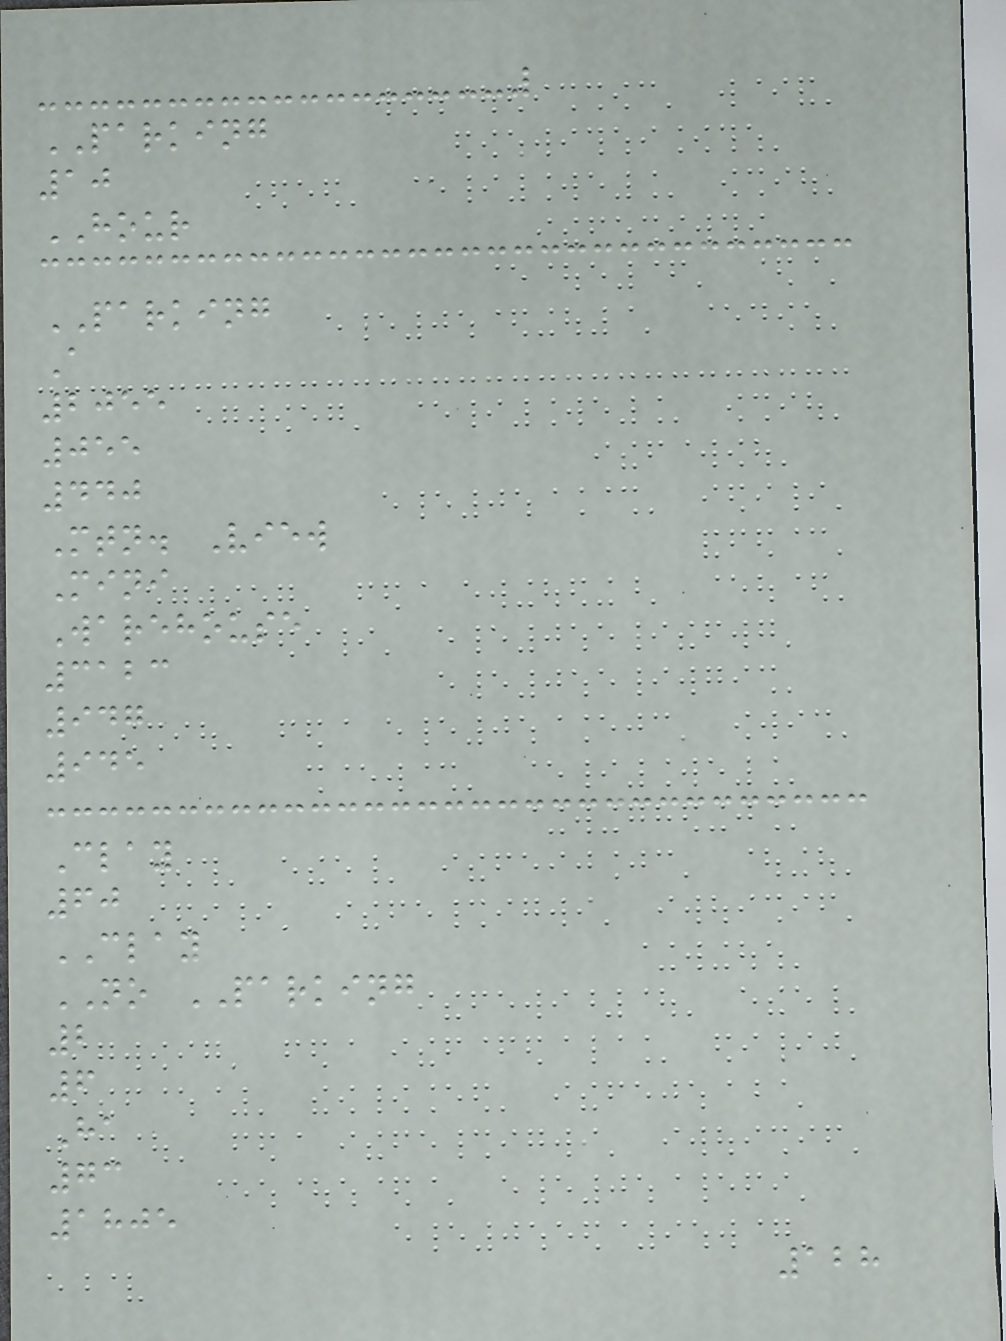PARKING
10
HOUR
PARKING
A
2055
055
440
Mtn. View
Mini
Warehouse
3123
947
945
Clay
60
CLAY
NO PARKING
2
6
Ha
73
1805
128
